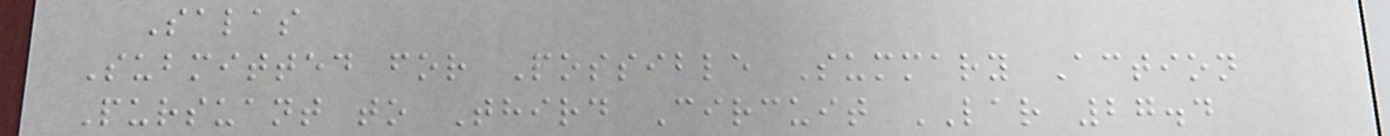Salas
Submitted for Possible Summary Action
Pursuant to Third Circuit LAR 27.4
